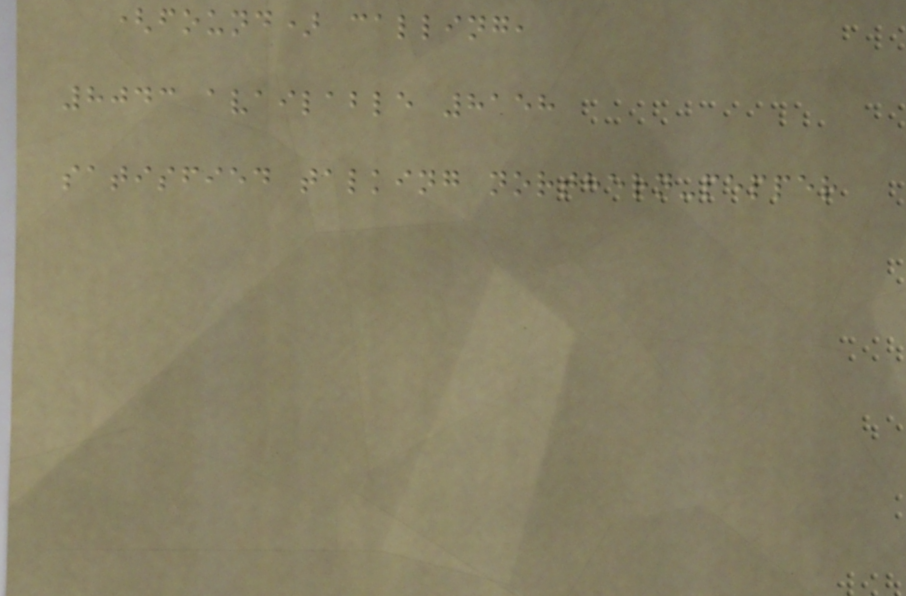(found) calling,
8043 available 8158
satisfied talking northern-pepper
